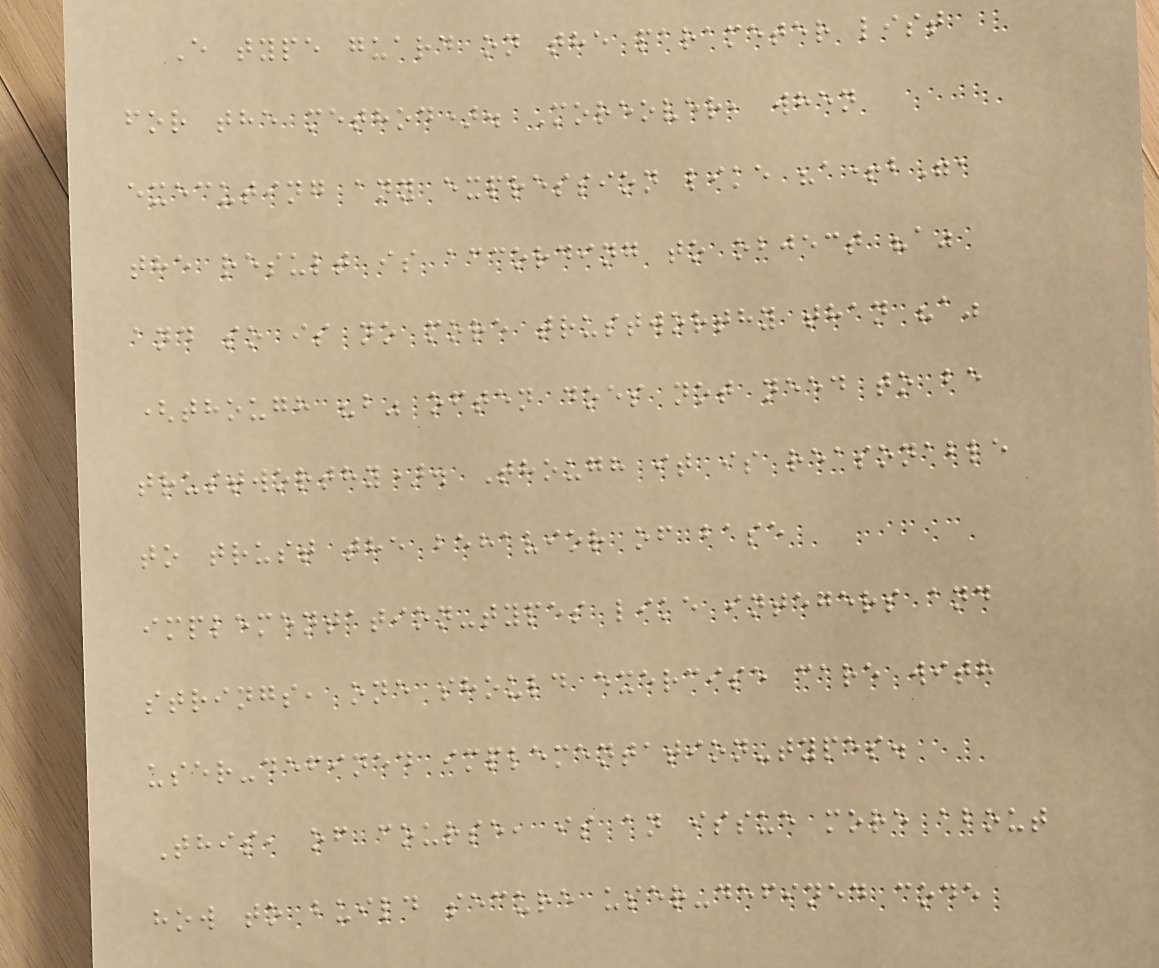E type guard on the parameter list
for the method). Moreover, when
executing any expression like "a+b",
the result is according to object "a"
and so is no more trustworthy than "a"
(though "b" often does not need to be
trustworthy). Though it is reasonable
to trust the behavior of base
implementation-types like integers and
strings, one should exercise care with
user-defined implementation-types.
This, of course, is an issue more about
how to build secure user-defined code
